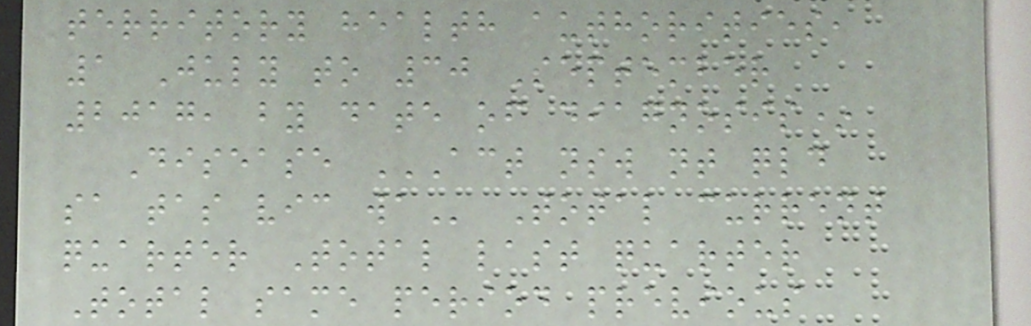territory health authorities,
1 July to 30 September
2017, by date of diagnosis*
Disease ACT NSW NT QLD
SA TAS VIC WA Total current
quarter Total last quarter
Total same period previous
